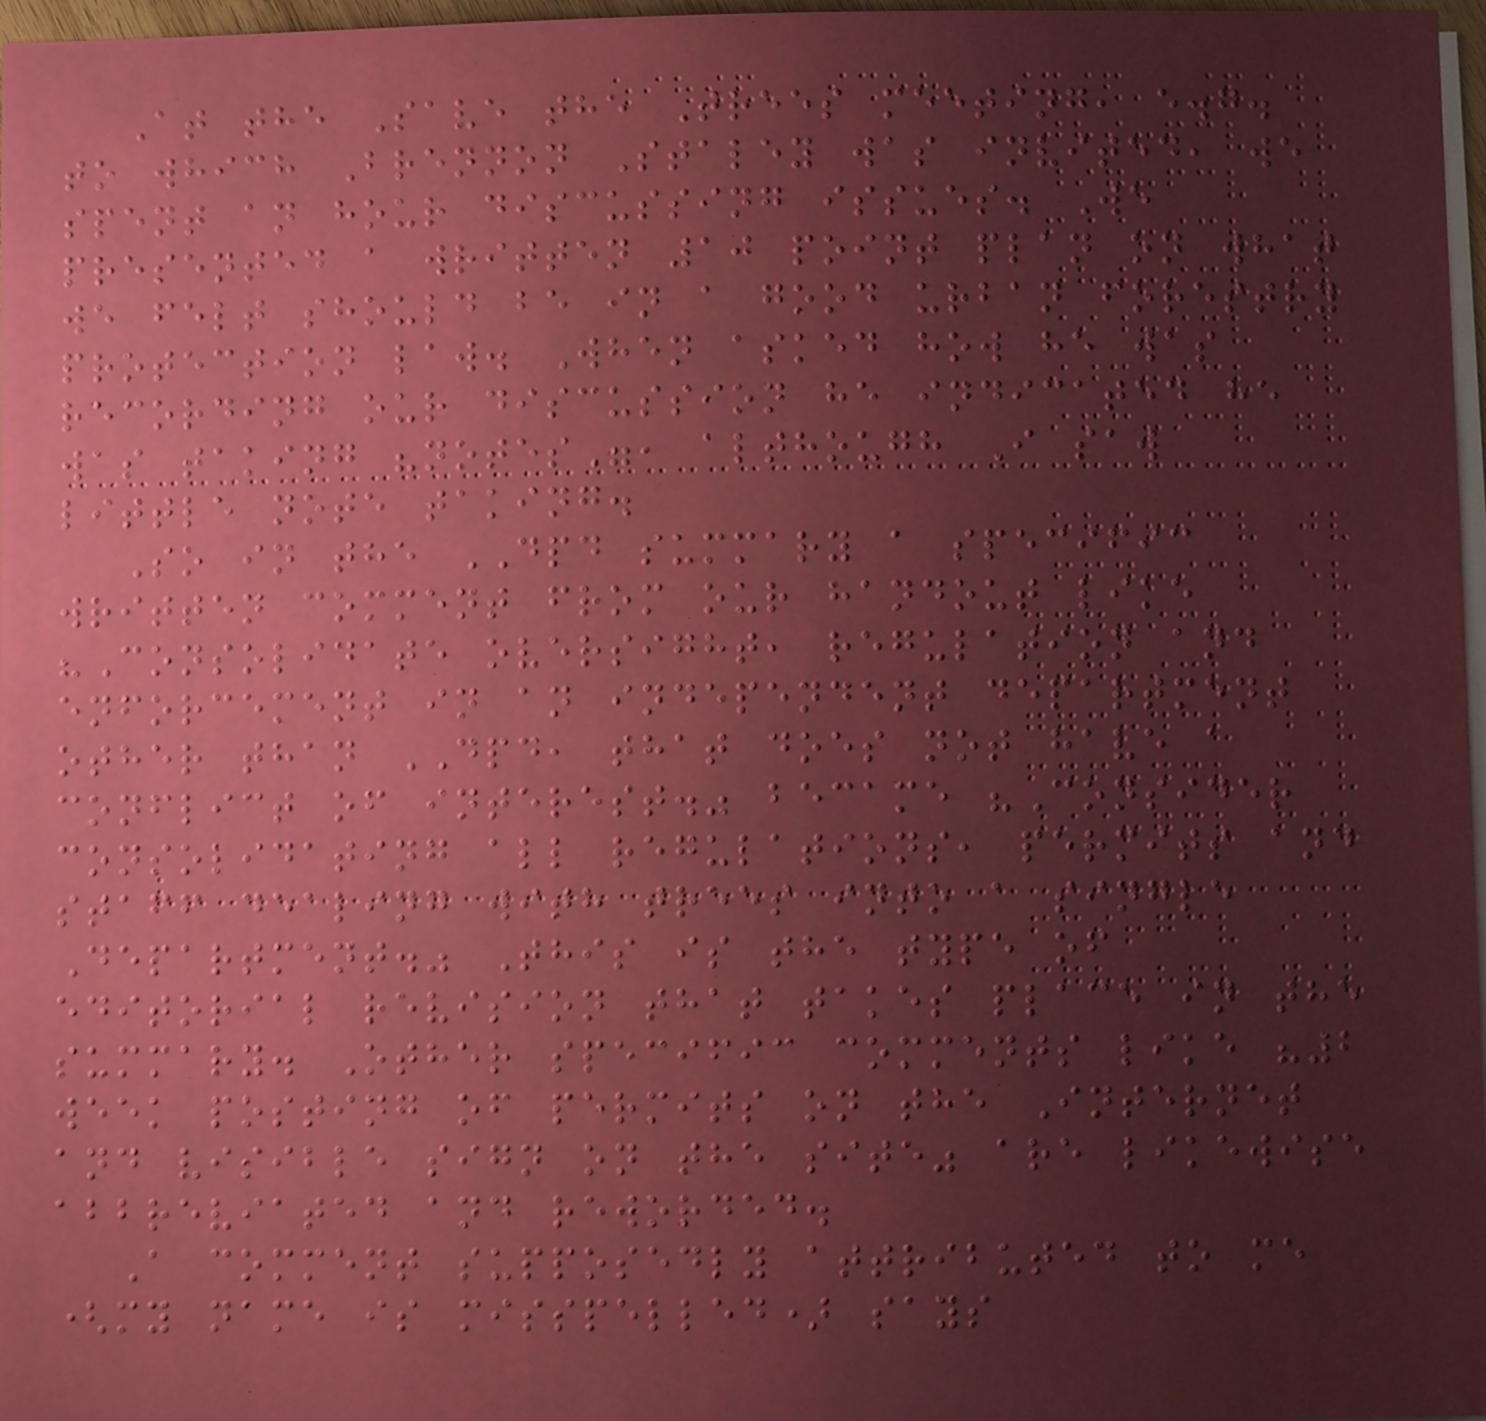At the Save the Trees meeting, e.g.
to which Brennon Staley was invited, we
spent an hour discussing issues. We
presented a written 10 point plan on what
we felt should be in a good urban forestry
protection law. When asked how he was
recording our discussion he indicated he
was taking "notes", although I saw
little note taking.
So in the DPD summary a specific
written comment from our handout like
"Consolidate oversight, regulation and
enforcement in an independent department
other than DPD, that does not have a
conflict of interest." became "Consider
consolidating all regulations, permits and
staff dealing with trees into a single
Department." This is the type of
editorial revision that takes place in the
summary. Other specific comments like "2
week posting of permits on the Internet
and visible sign on the site" are likewise
abbreviated and reworded.
A comment supposedly attributed to me
(my name is misspelled) says
